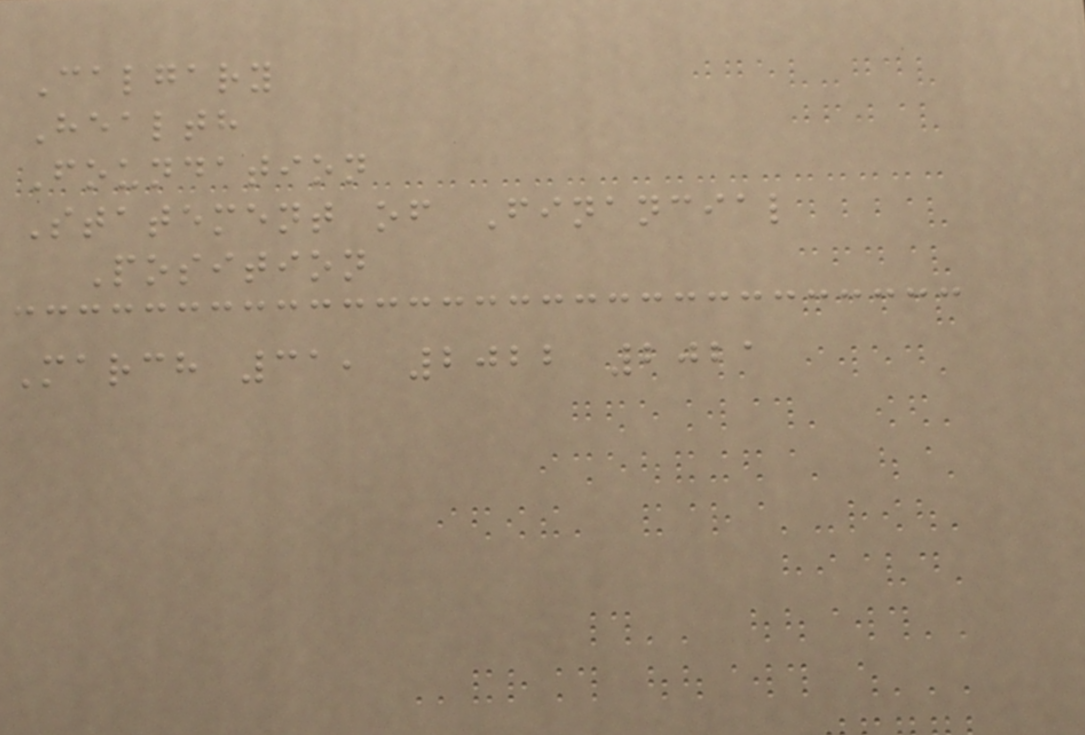Calgary
Health
Foundation
Statement of Financial
Position
March 31, 2022 2021
